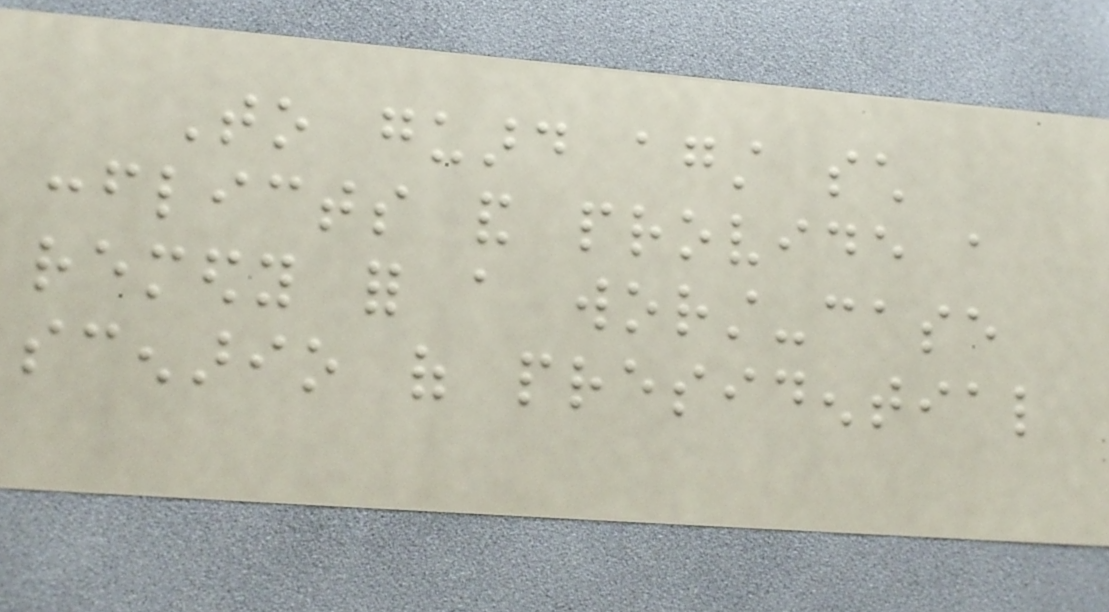To guard against such
conflicts and provide a
remedy for a worst-case
scenario of presidential
